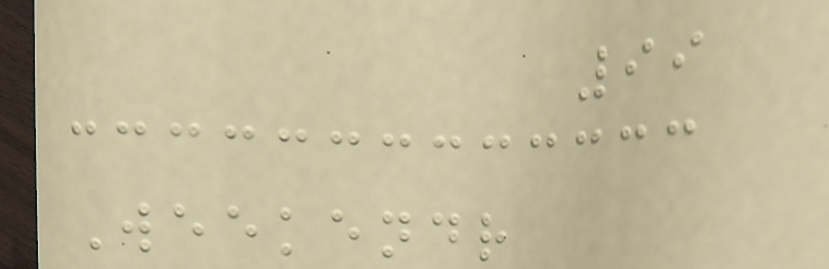99
Weekendr
